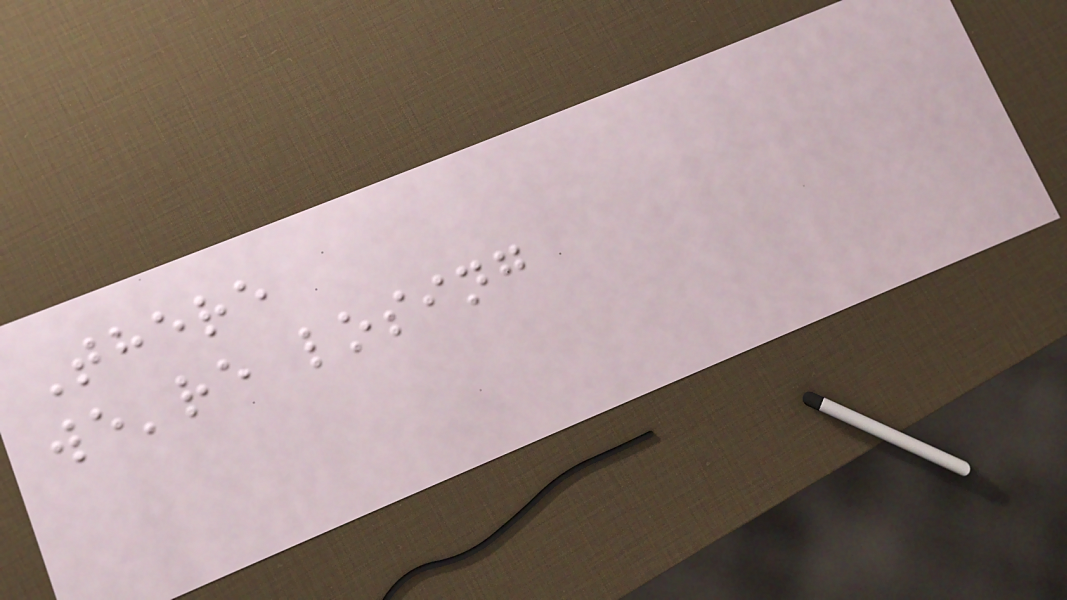There
we're losing
